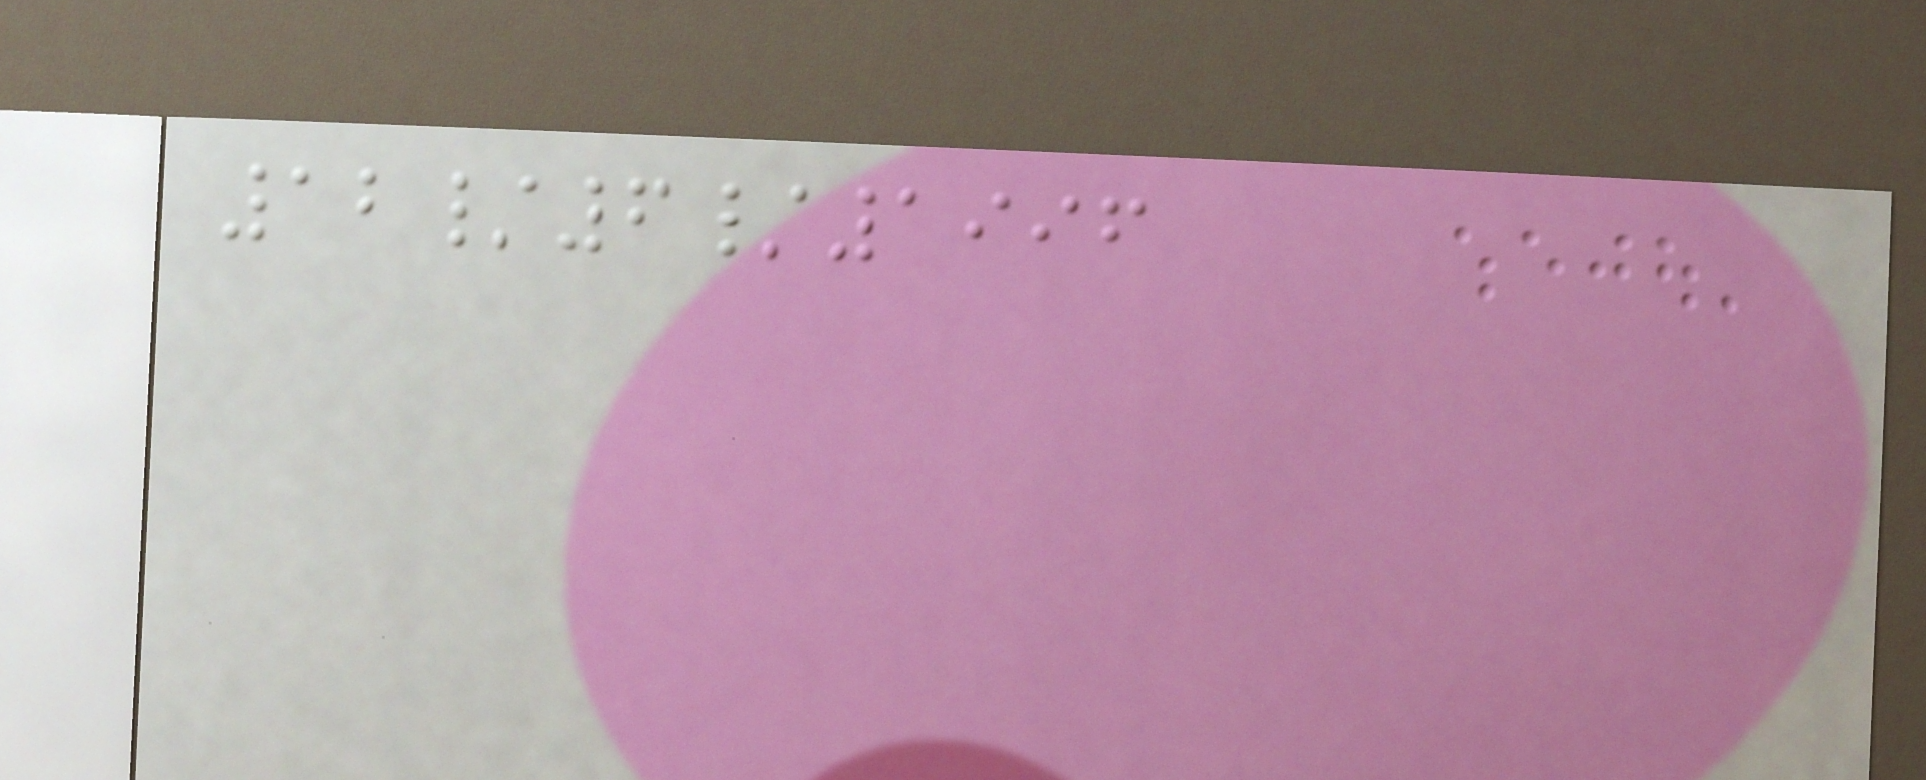12/6/1996
